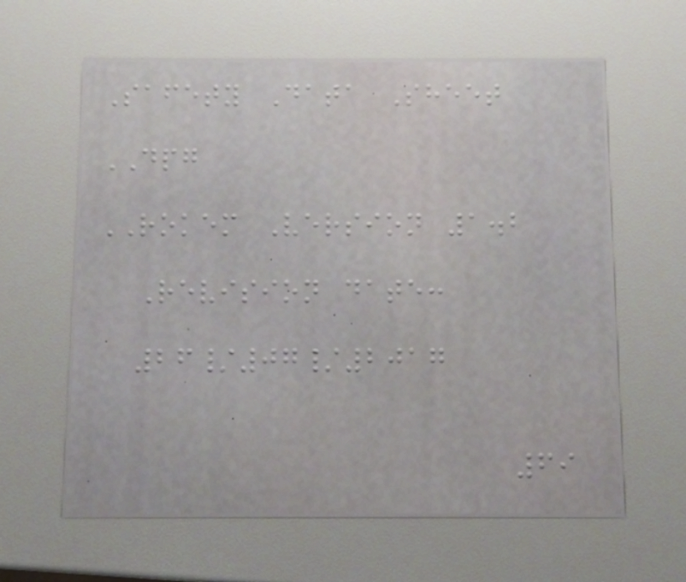Safety Data Sheet
DPG
ROKEM Version 1.2
Revision date:
26/07/2017
69
